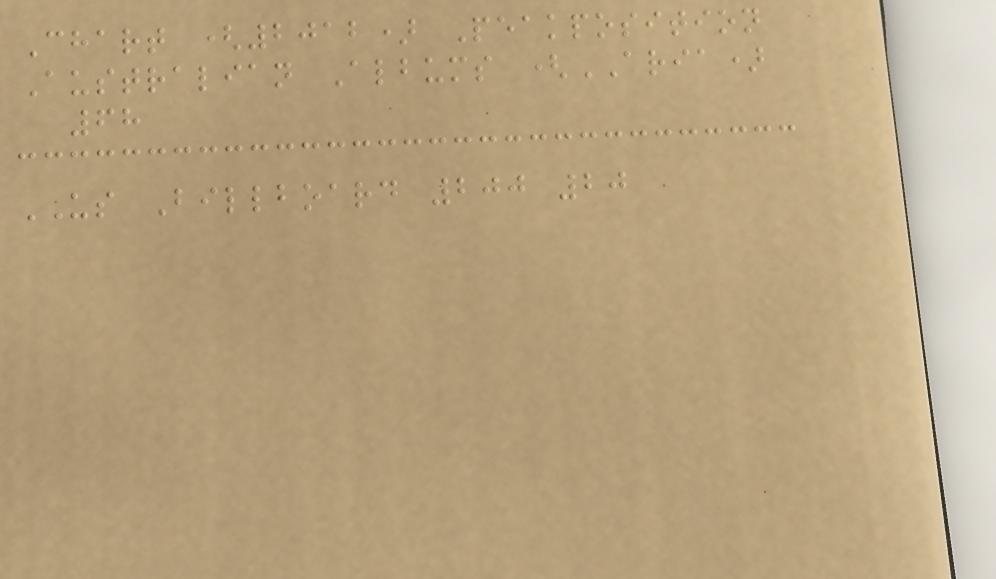Chart (2012) Peakposition
Australian Albums (ARIA)
68
US Billboard 200 20
